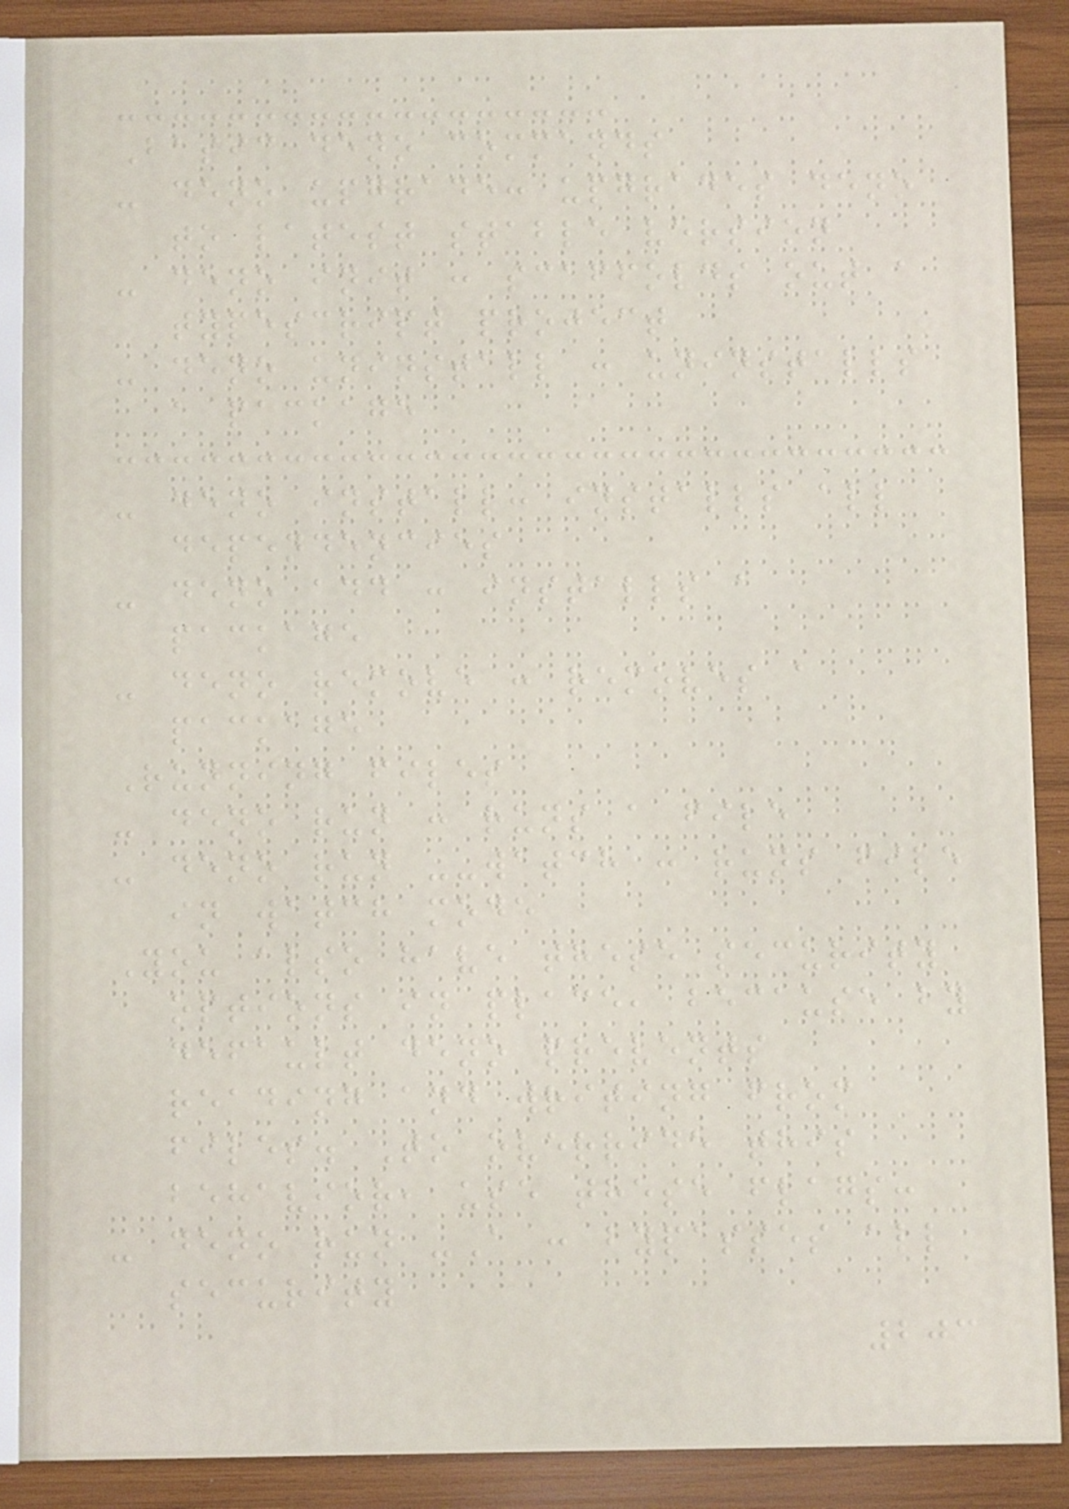Basic deno commands
- deno upgrade: upgrades deno
to latest stable version
- deno init : scaffolds out a
typescript project
- deno uninstall : uninstalls
a package
- deno install: installs all
dependencies
- deno add : installs a
package
- deno remove : removes a
package
Running files
- deno run : runs a file
- deno run --watch : runs file
in watch mode
You also have these security
options in place, because by
default deno prevents
reading and writing from
files. To override this
behavior, use these flags:
- deno run -A : bypasses all
security
203
